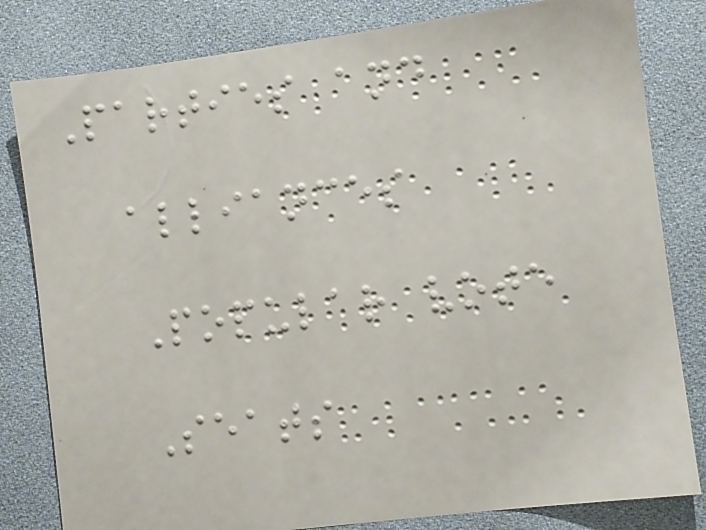Parties and
alliances
Popular vote
Seats
